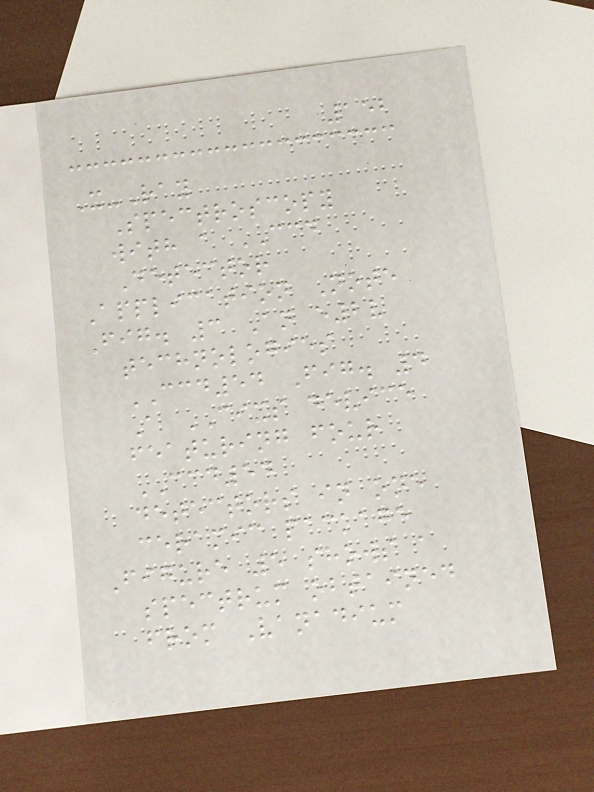152
X-Ray
Spectroscopy
with a CCD
Detector
Application Note
Fig. 3 An e2v
technologies
CCD54 Fig. 4
A CIXS device
featuring four
CCD54
detectors in one
ceramic package
Figure 5 shows a
spectrum obtained
from Vanadium
